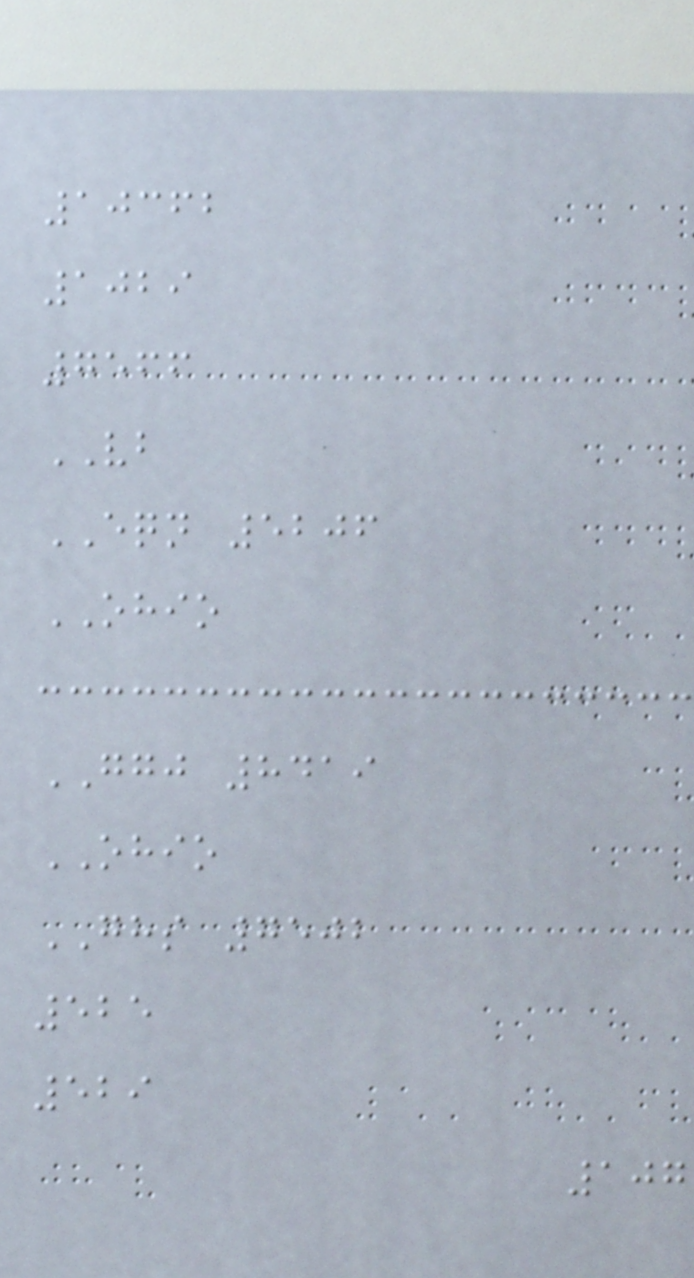10362
1029
7566
VB
EQN 5206
OHIO
GGJ 8419
OHIO
GHS 7502
525
529
107
